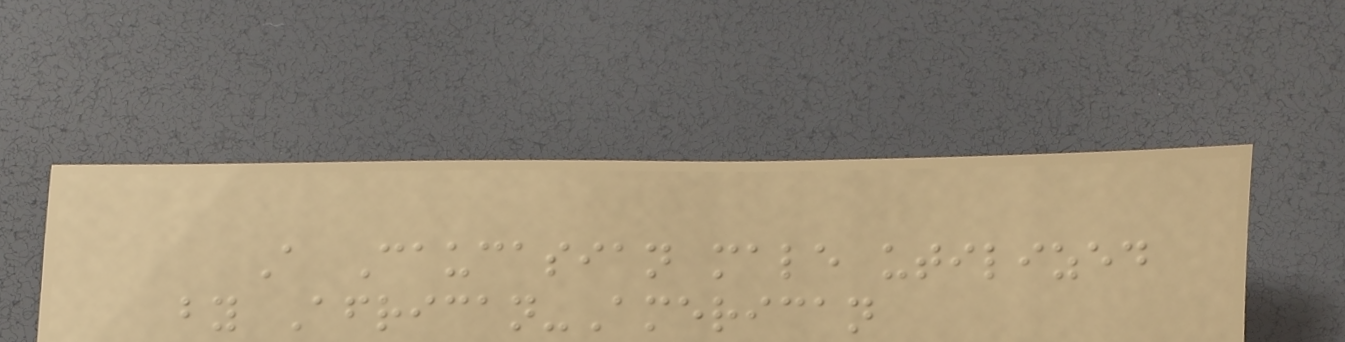A Caucasian male utilized
by African-American
